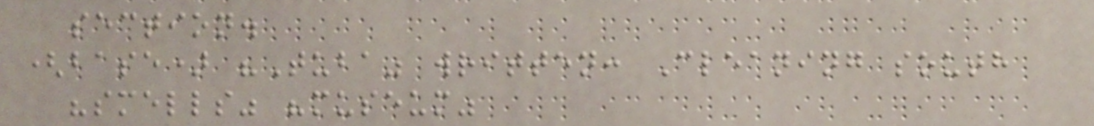section.
(base) "Tuba" written: Cleaning south
"smells" "museum"
